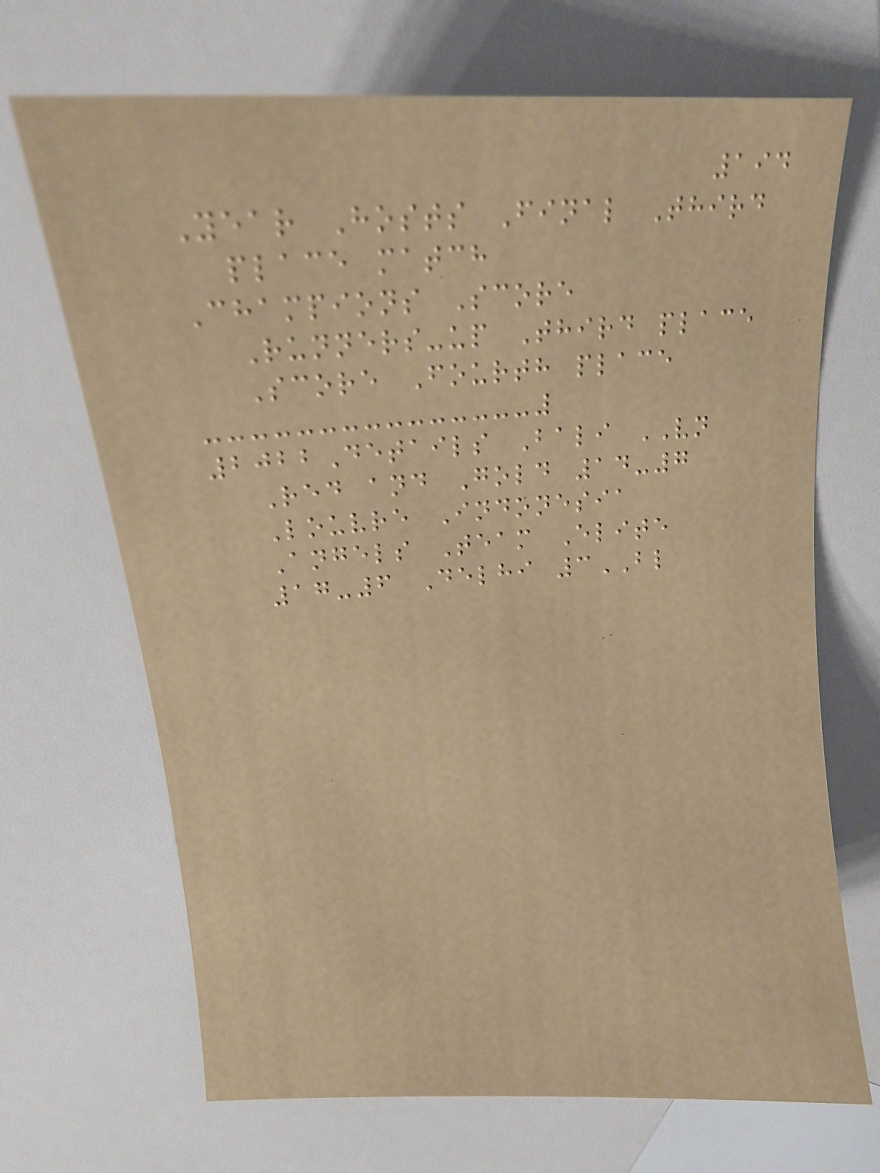194
Year Hosts Final Third
place match
Champions Score
Runners-up Third place
Score Fourth place
2022Details Bali VN
Red and Gold 14-7
Louvre Indonesia
Angels Team Elite
17-6 Delhi 3BL
